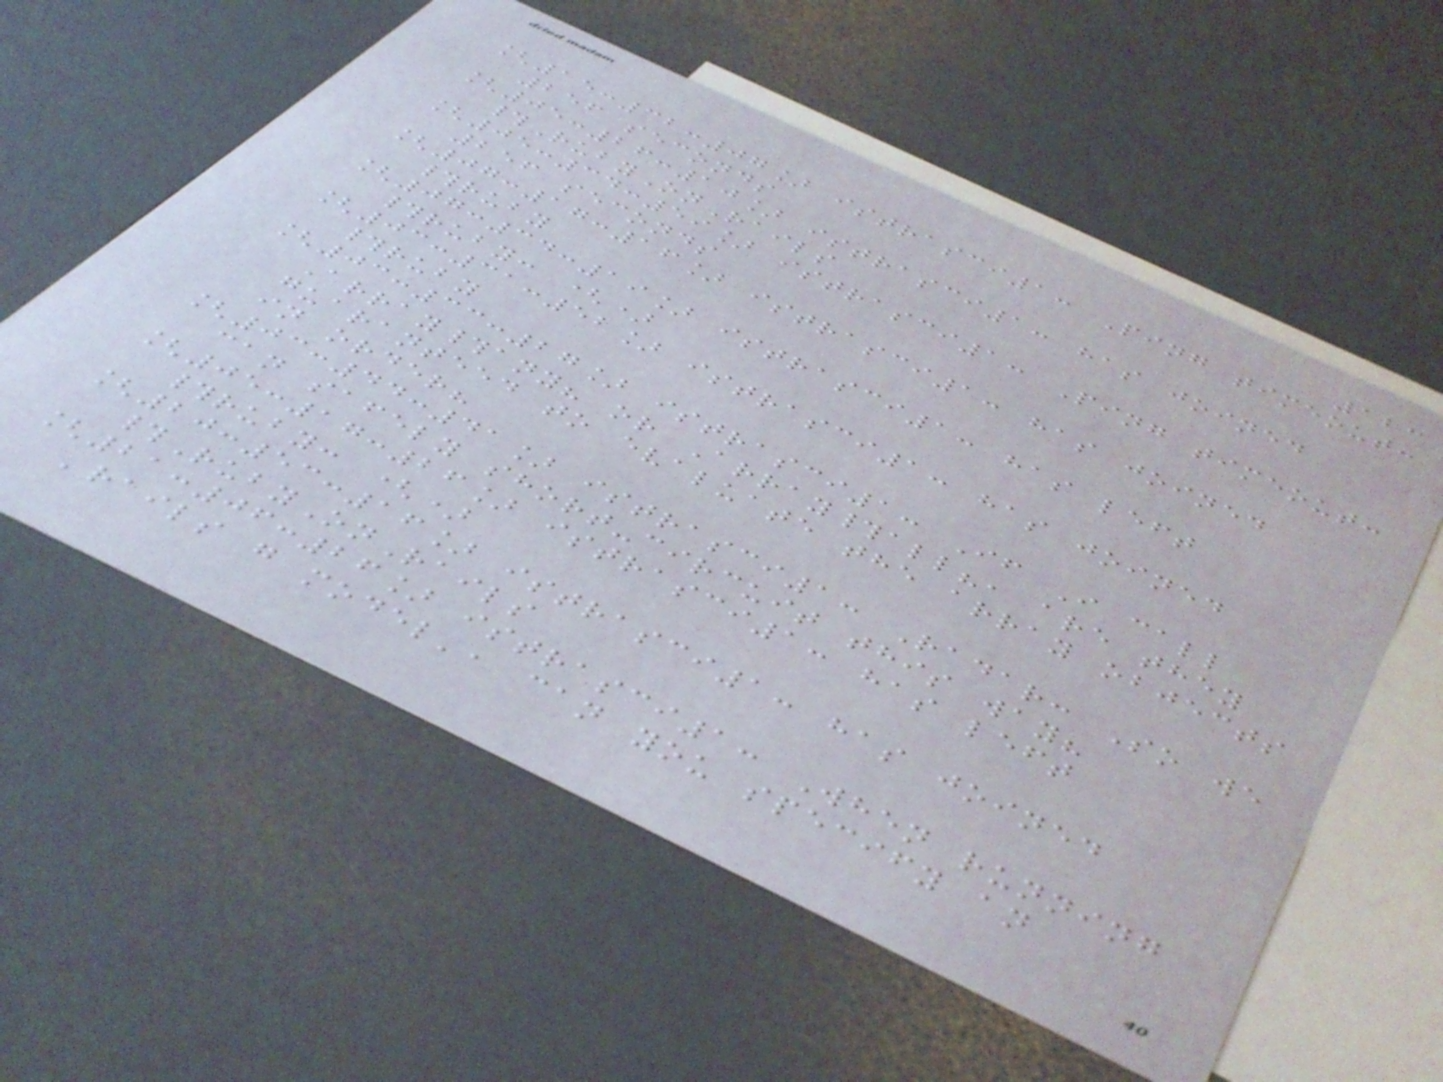123
[15:32:07] istrasci1: Ping timeout:
256 seconds
[05:26:10] istrasci1: has joined
#RubyOnRails
[05:34:59] istrasci1: Ping timeout:
256 seconds
[07:17:16] istrasci1: has joined
#ruby
[07:34:19] istrasci1: has left
#ruby: ()
[03:31:52] istrasci1: has joined
#ruby
[03:33:27] istrasci1: If I call
Array#any? or Array#all?, are they
guaranteed to evaluate the array objects
in order?
[03:44:41] istrasci1: Radar: So we
can safely short-circuit this way?
[05:17:26] istrasci1: has left
#ruby: ()
[20:53:16] istrasci1: has joined
#RubyOnRails
[21:06:26] istrasci1: When running
'rails g model', can you specify an
